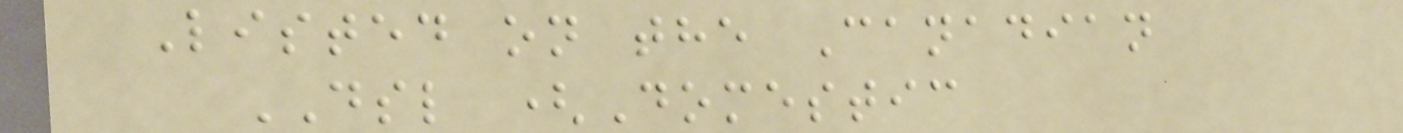Listed on the Canadian
DSL (Domestic
